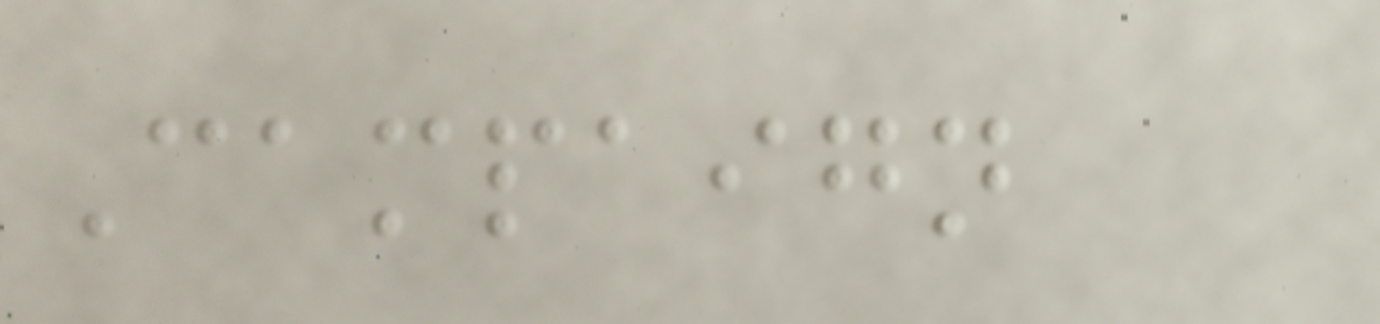Campaign
